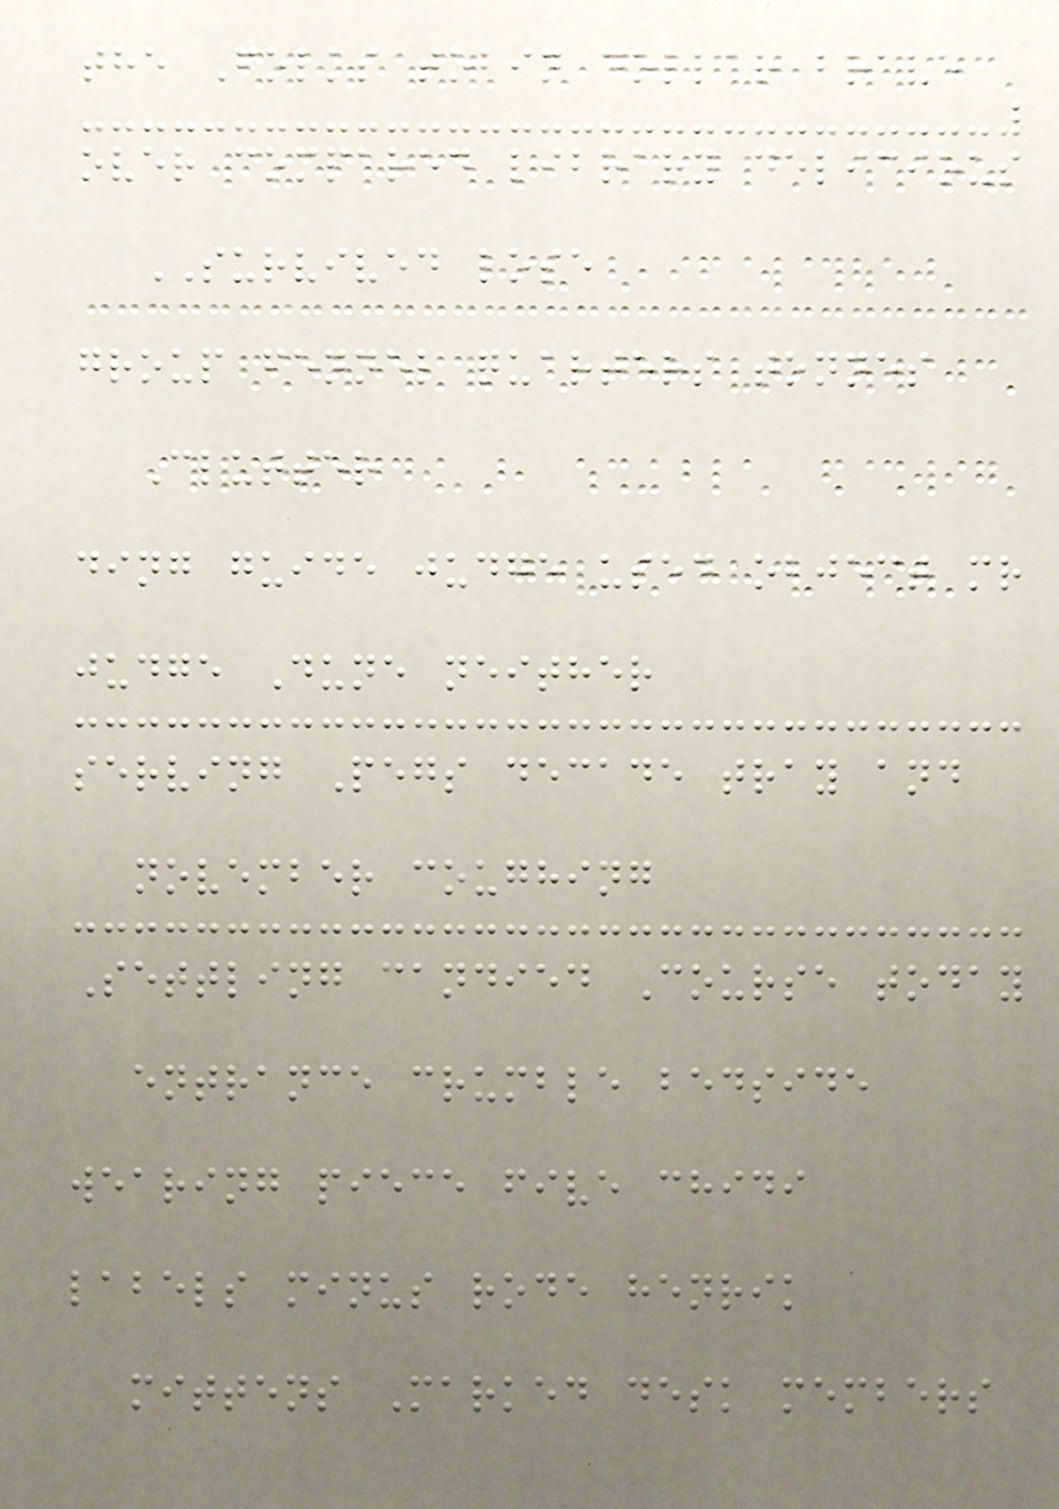the Folks tobin dollar brave
over compared library delicious
SURVIVED lose
group fennel quarters tonnes
Clutter
ding guide judge used object mr
judge Dune neither
serving Pegs decade tray and
november coughing
Settling candied Course today
entrance crumble bedside
wearing piece five chidi
labels minus rode henrik
mittens Marked desk members
